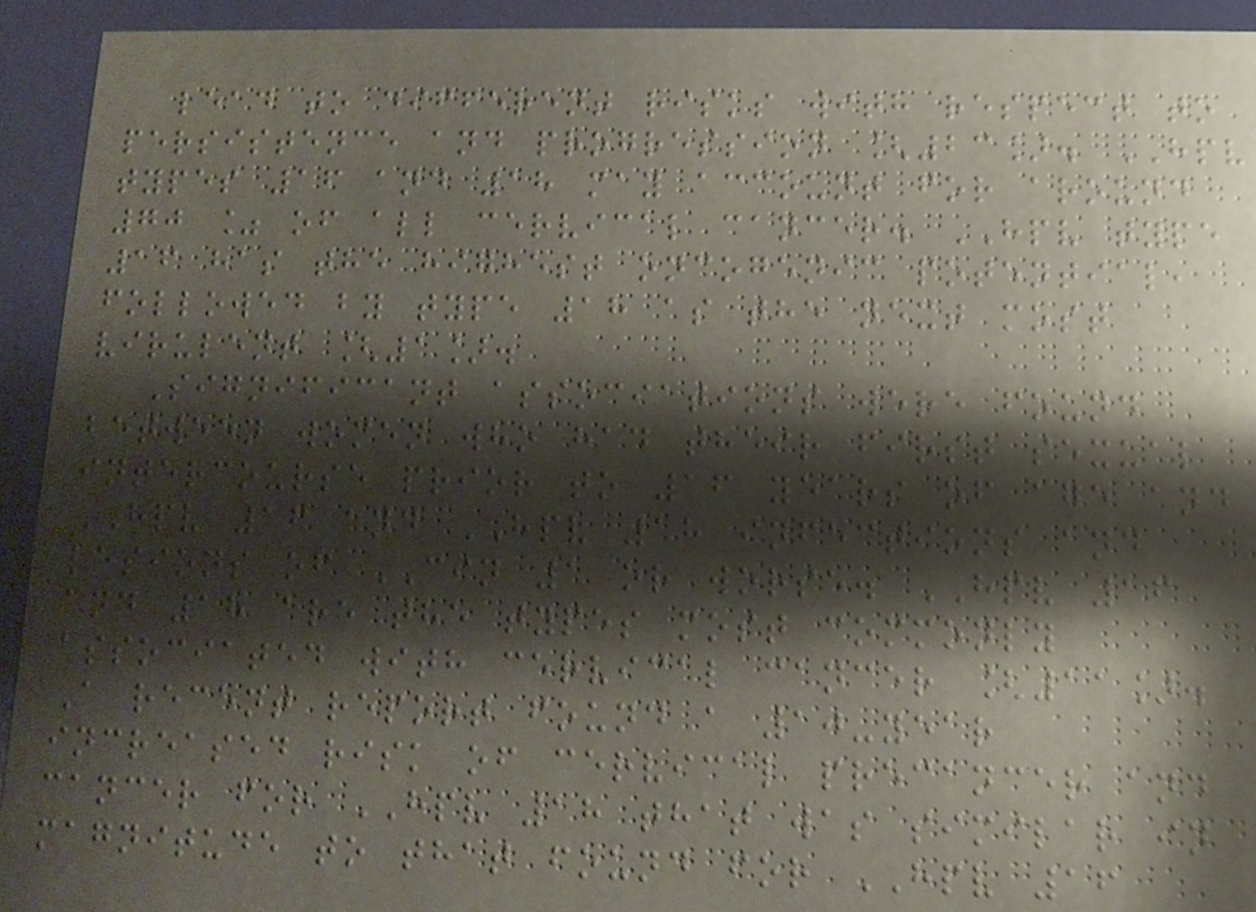lead to different risks with respect to
persistence and progression [23]. HPV
types 16 and 18 may account for around
70 % of all cervical cancer. HPV type
16 has the highest oncogenic potential,
followed by type 18 as the next most
virulent [1].
Significant associations were found
between women who had their first sexual
intercourse prior to 16 years of age and
HPV 16 and HPV 18 infections and
lesions of CIN 1 or worse. HPV 16
and 18 are the types most commonly
associated with cervical cancer [11].
A recent report found a 10-year
increased risk of cervical precancer and
cancer for HPV 18 that was similar in
magnitude to that found for HPV 16
